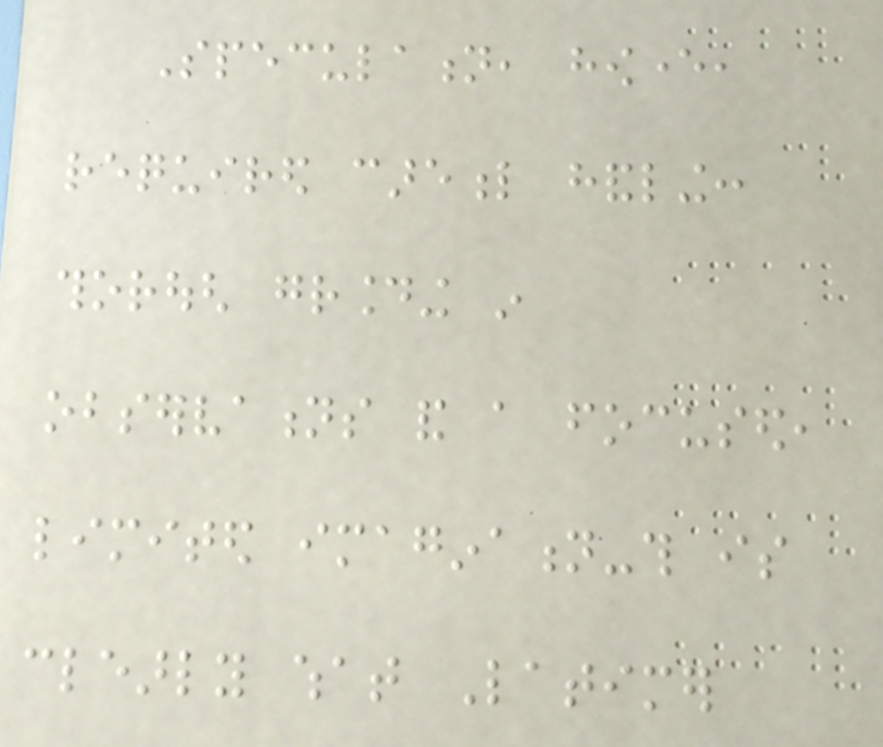Speculation, however,
required careful handling:
thorough grounding in
observations and a focused,
limited imagination-this is
clearly what Latimer
